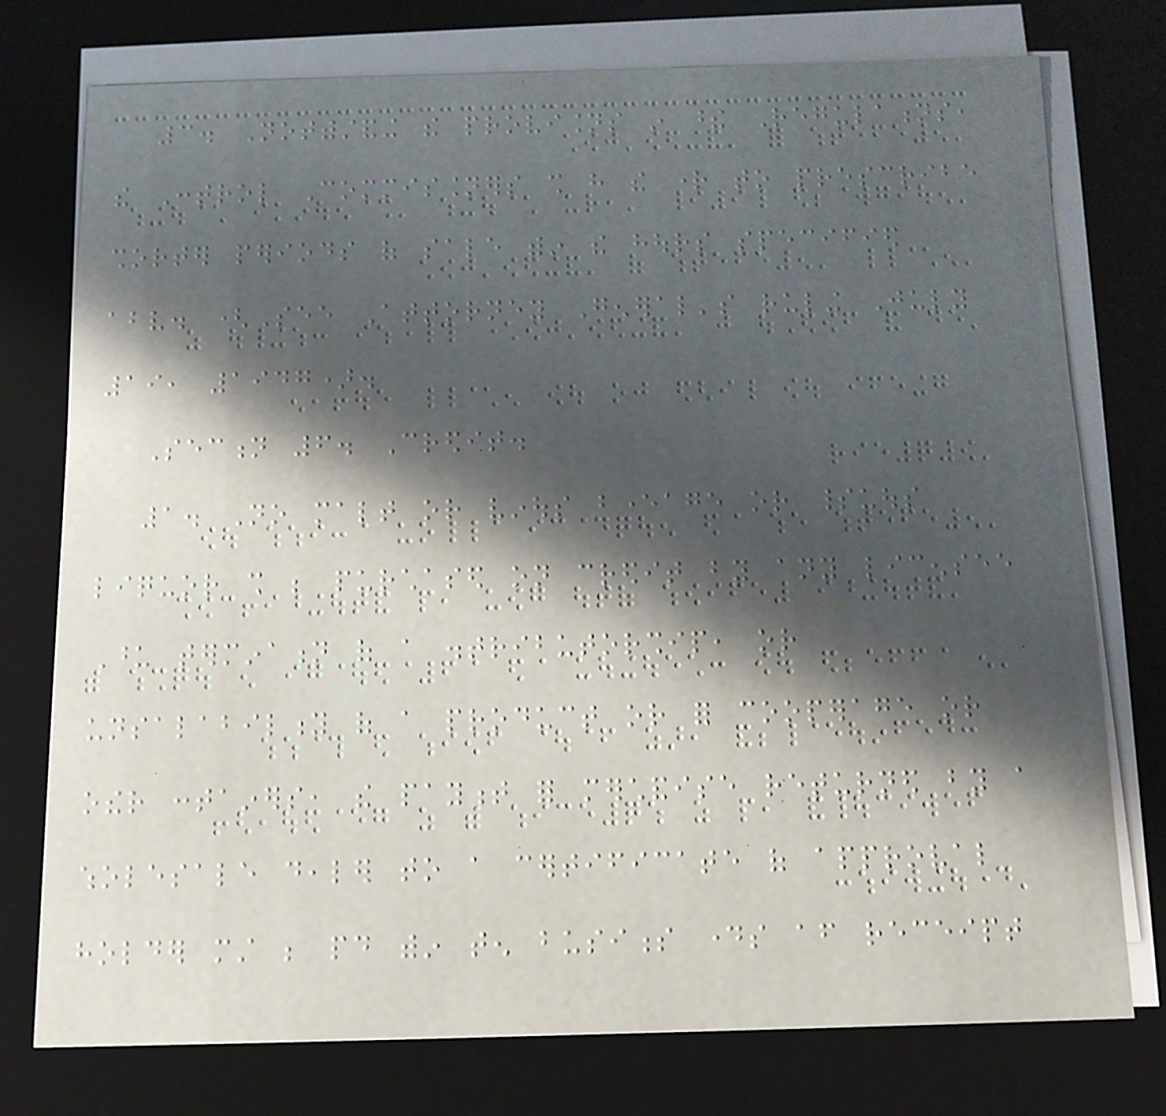3. Notwithstanding the provisions in these Regulations,
the Control Commissioners shall have the right to prescribe
shorter periods of sale within the hours specified
above. (See Attorney General's ruling July
19, 1947).
Section 6. Credit.
1. No malt or vinous beverage or spirituous
liquor shall be purchased on credit by any licensee
Upon termination of a distributorship, or
unsalability of a product or for cooperage or
other containers, the payment for merchandise returned by a
wholesale dealer to a certificate of approval
holder must be paid within ten business days after receipt
